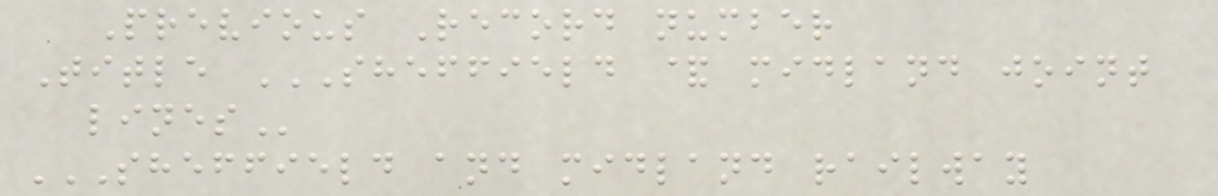Previous Record number
Title SHEFFIELD & MIDLAND JOINT
LINES
SHEFFIELD AND MIDLAND RAILWAY
